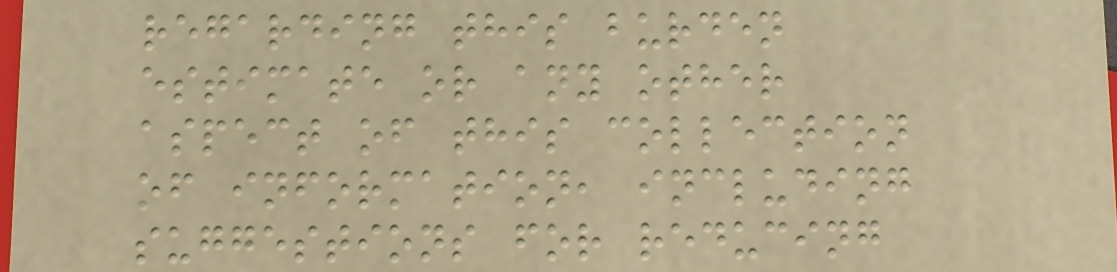regarding this burden
estimate or any other
aspect of this collection
of information, including
suggestions for reducing
